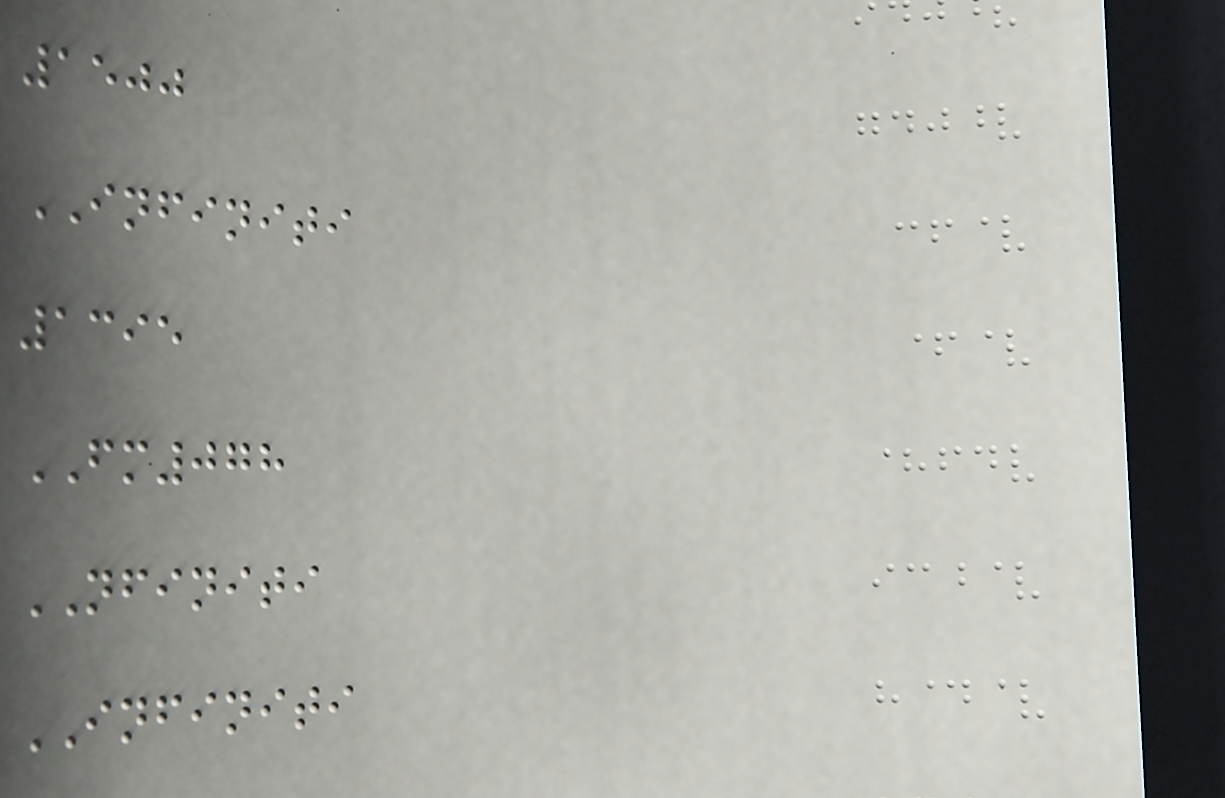1500
INFINITI
1395
FM078
NFINITI
INFINITI
